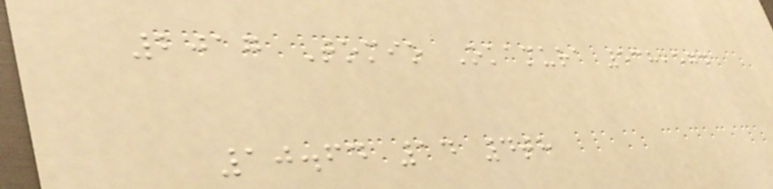2017 Tomio Okamura 538,574
10.64 14 4th
